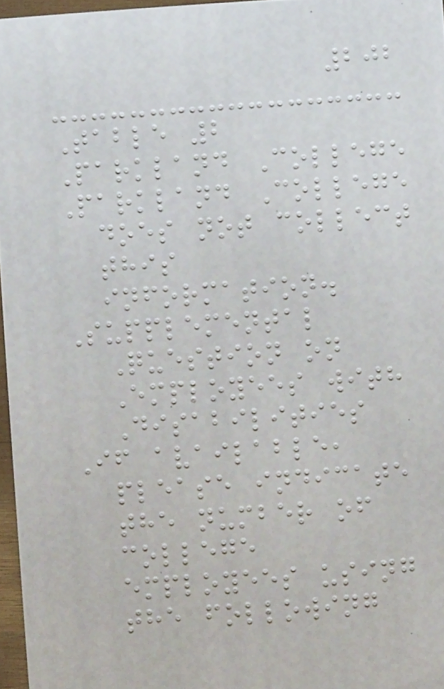202
Table 2
Parkland College
Parkland College
does not collect
this
information.
Supplemental
Question on
Employees with
Disabilities
If available,
please indicate
the number of
college
employees using
the following
